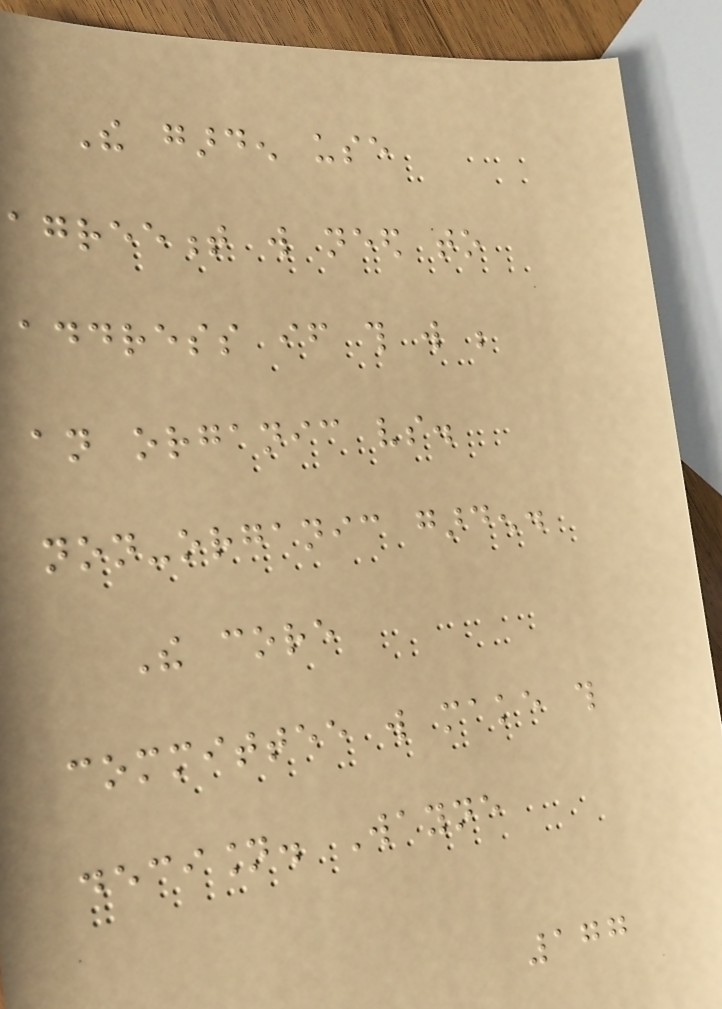The garden use
agreement will need to
address if this will be
an organic vs.
non-organic garden.
The core
committee will make this
decision. Wayne
177
